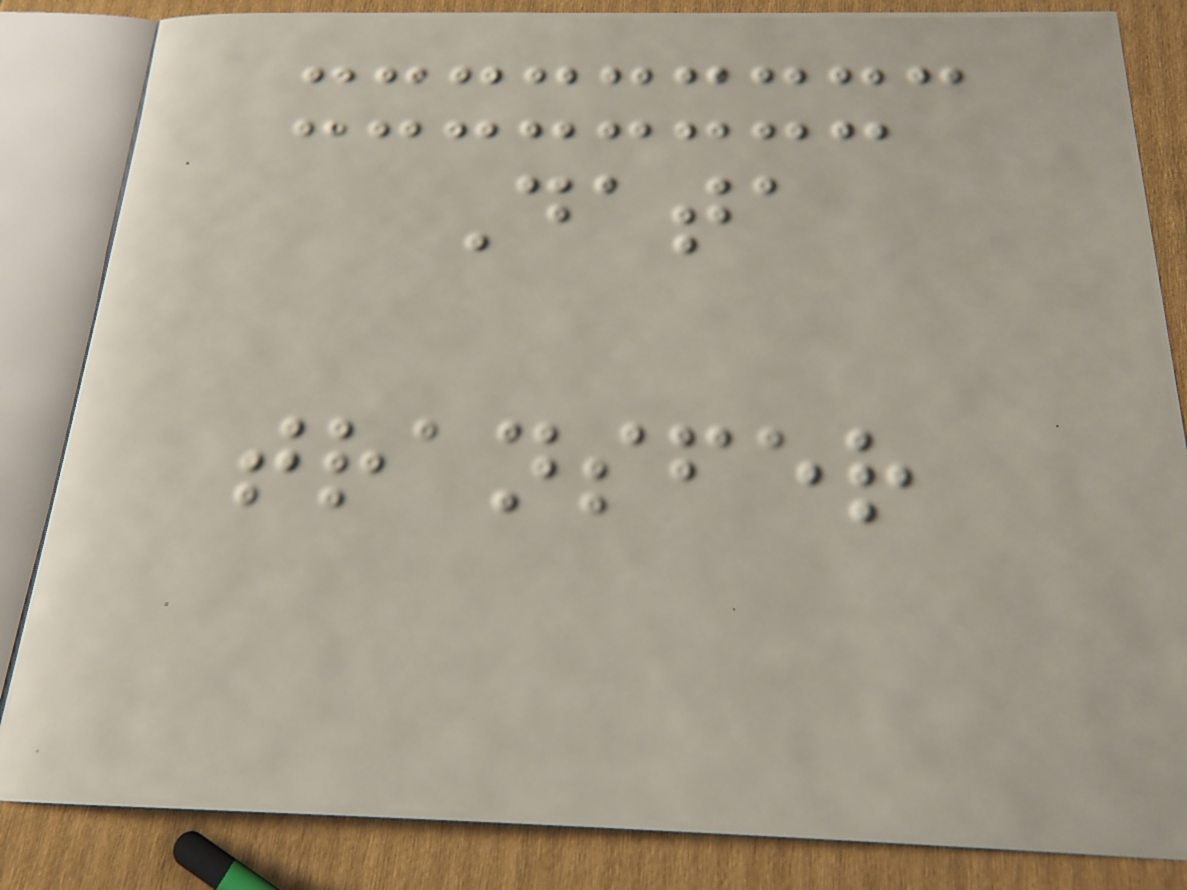Data
transfer
